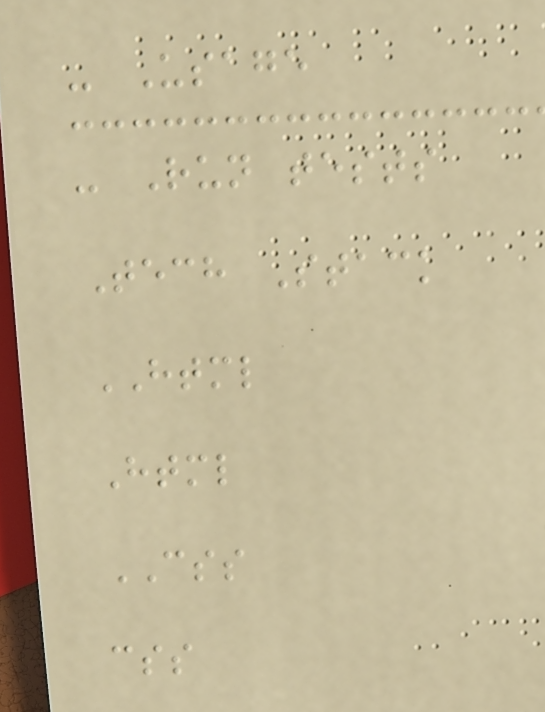- Usage
- Run tests
Tech Stack
HTML
Html
CSS
css
